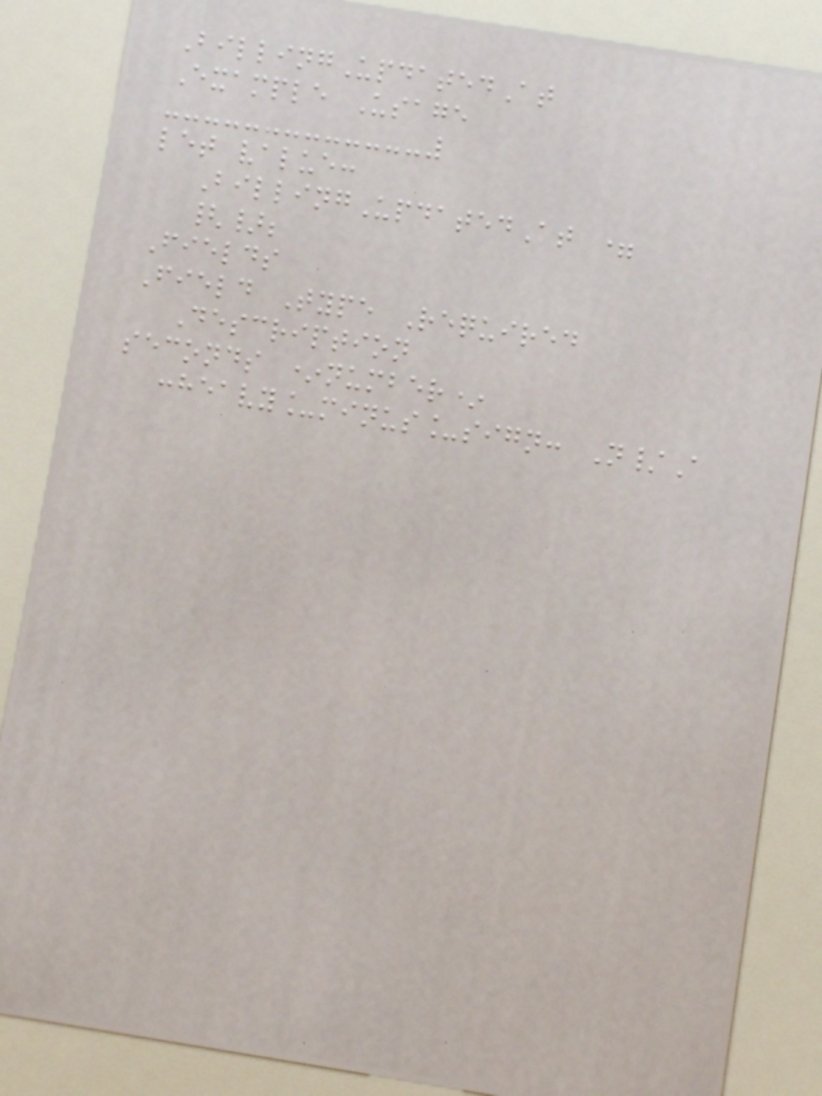BillingUpdatedAt
Example Usage
let value:
BillingUpdatedAt =
{};
Fields
Field Type Required
Description
seconds *number*
:heavy_minus_sign: N/A
